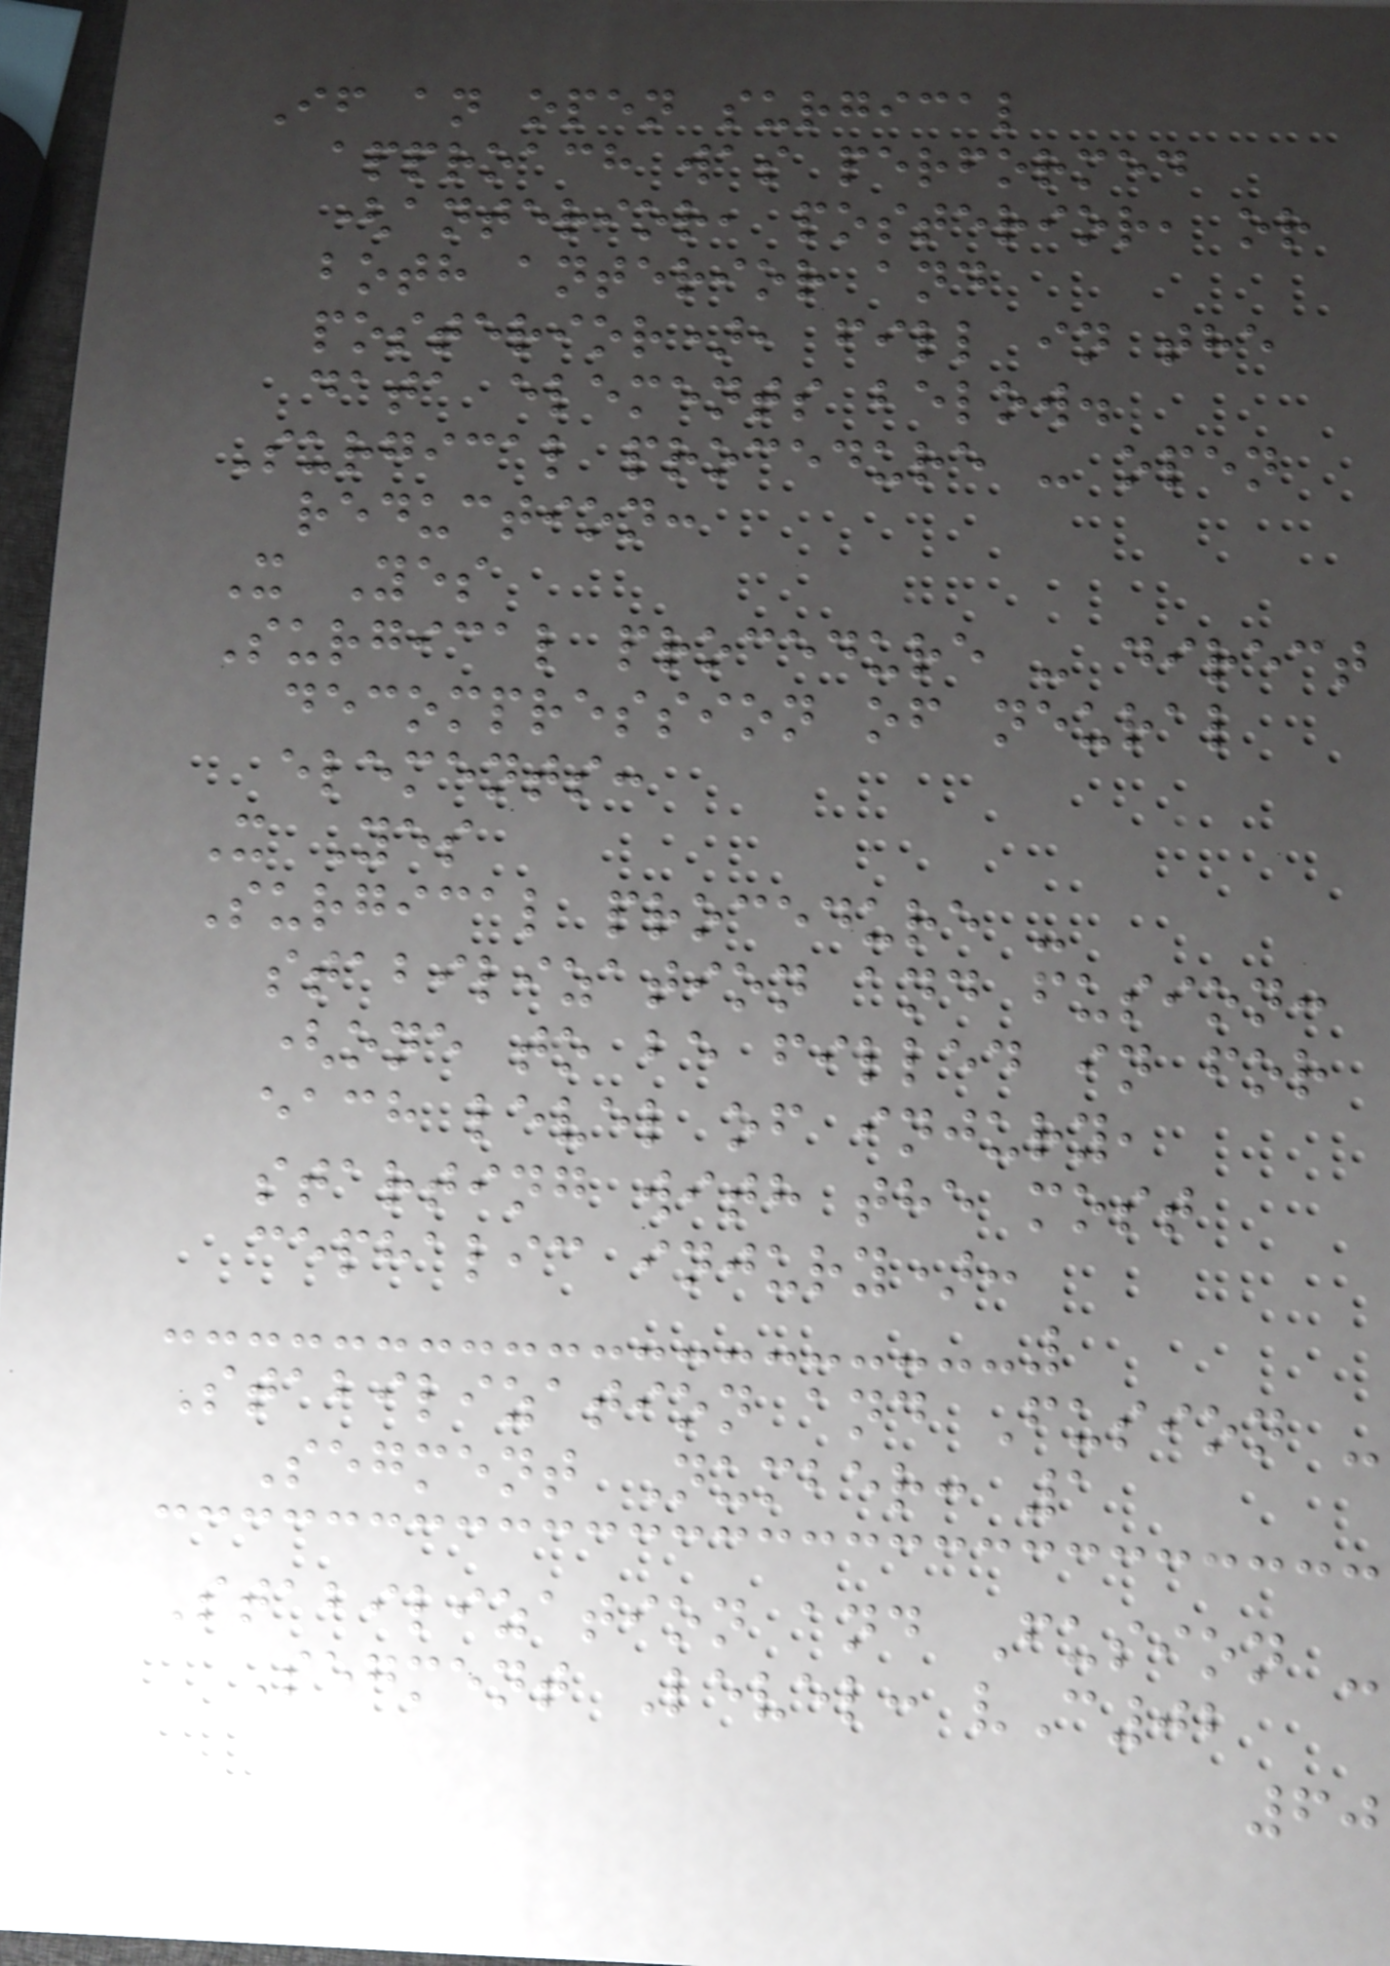If an open surgical
approach was performed
(anterior, posterior, or
both anterior and
posterior), fill in the
data elements below.
Surgical procedure - open
reduction:
X Yes
Surgical procedure - direct
decompression of neural
elements:
X Yes
Surgical procedure -
stabilization and fusion:
(one to be filled in for
each level of injury,
starting with the most
cephalic injury):
Stabilization and Fusion -
Segment Number: 1
Stabilization and Fusion -
Segment Level: vC02
60
